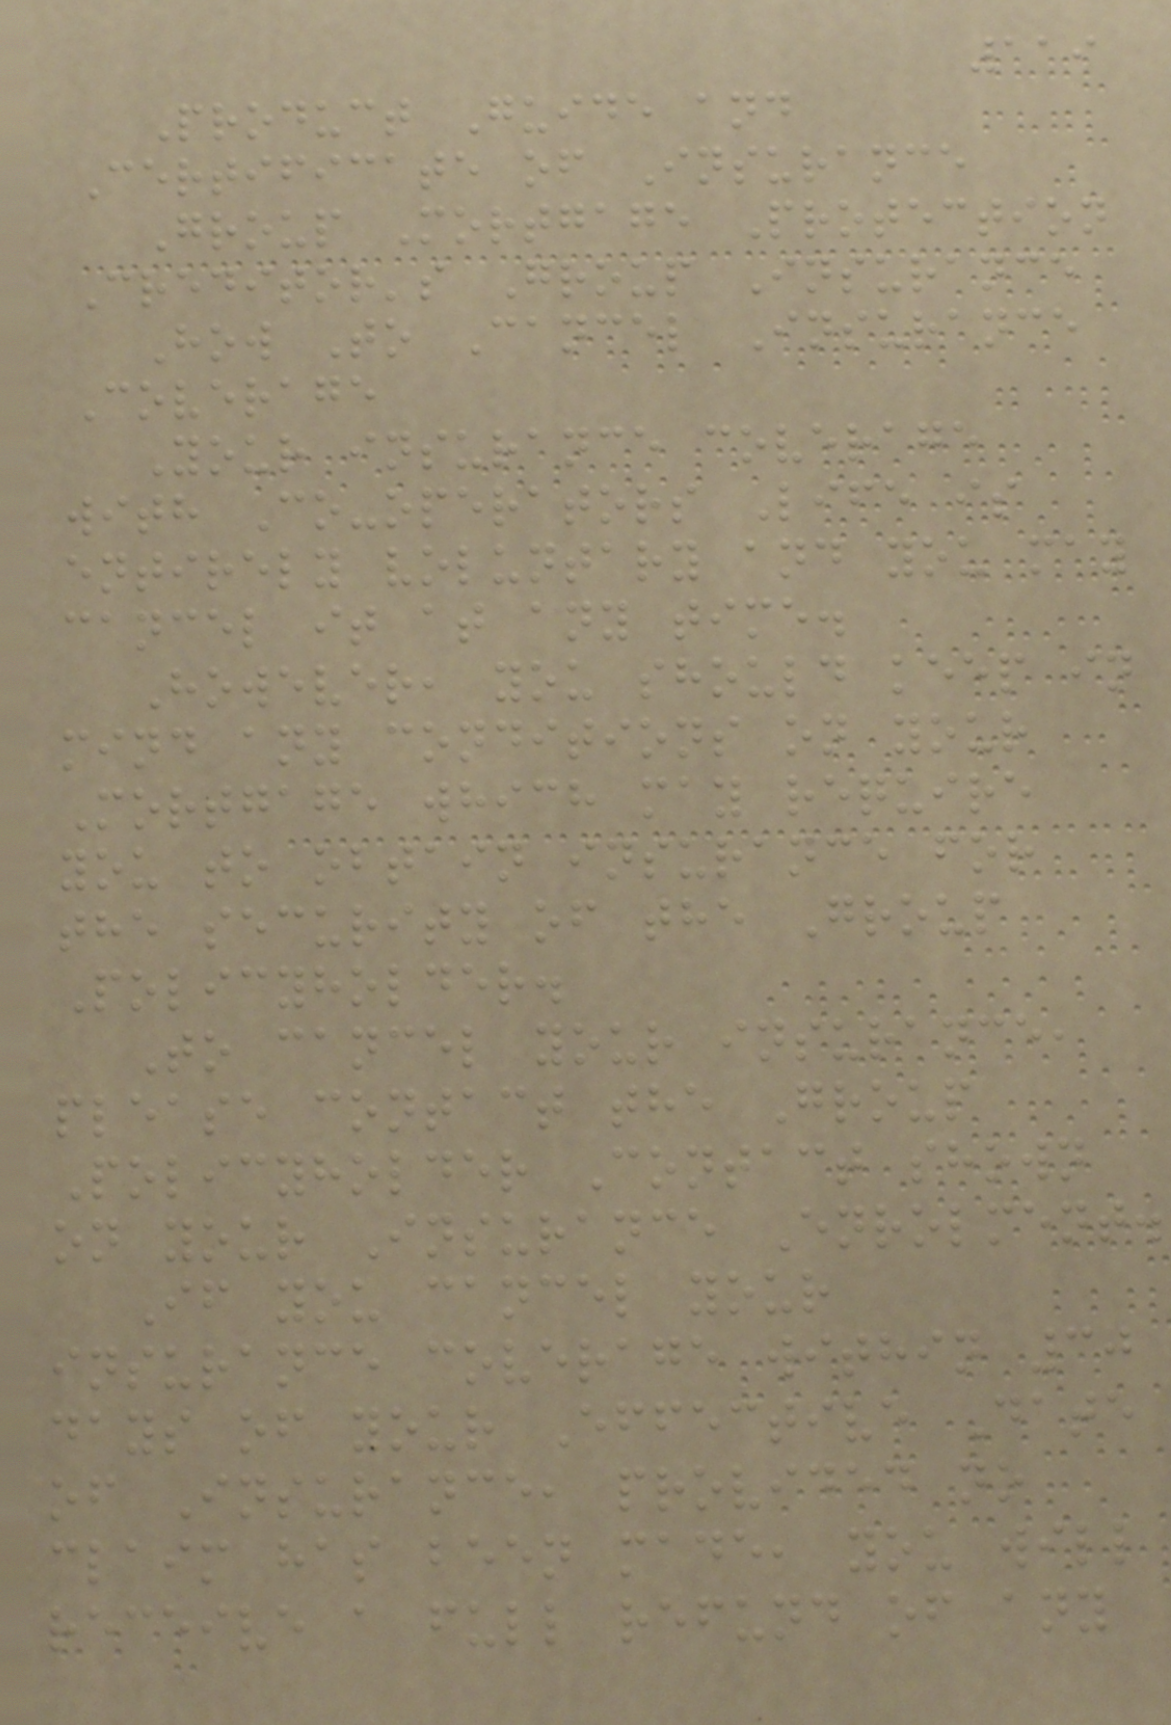119
Product Guide and
Certificate of Insurance
Group Mortgage Protection
Creditor's Group Insurance
How To Cancel Insurance
Coverage
Your insurance coverage
with Co-operators Life is
entirely voluntary and you may
cancel it at any time.
However, you should keep in
mind any conditions on your
Mortgage which may require
you to obtain insurance for
the security of the Group
Policyholder.
To cancel your insurance,
please contact the Group
Policyholder Contact shown
on your Insurance Enrolment.
If you cancel your
insurance coverage within 30
days of your Effective Date
of Insurance, provided no
claim has been made, you will
receive a full refund of any
